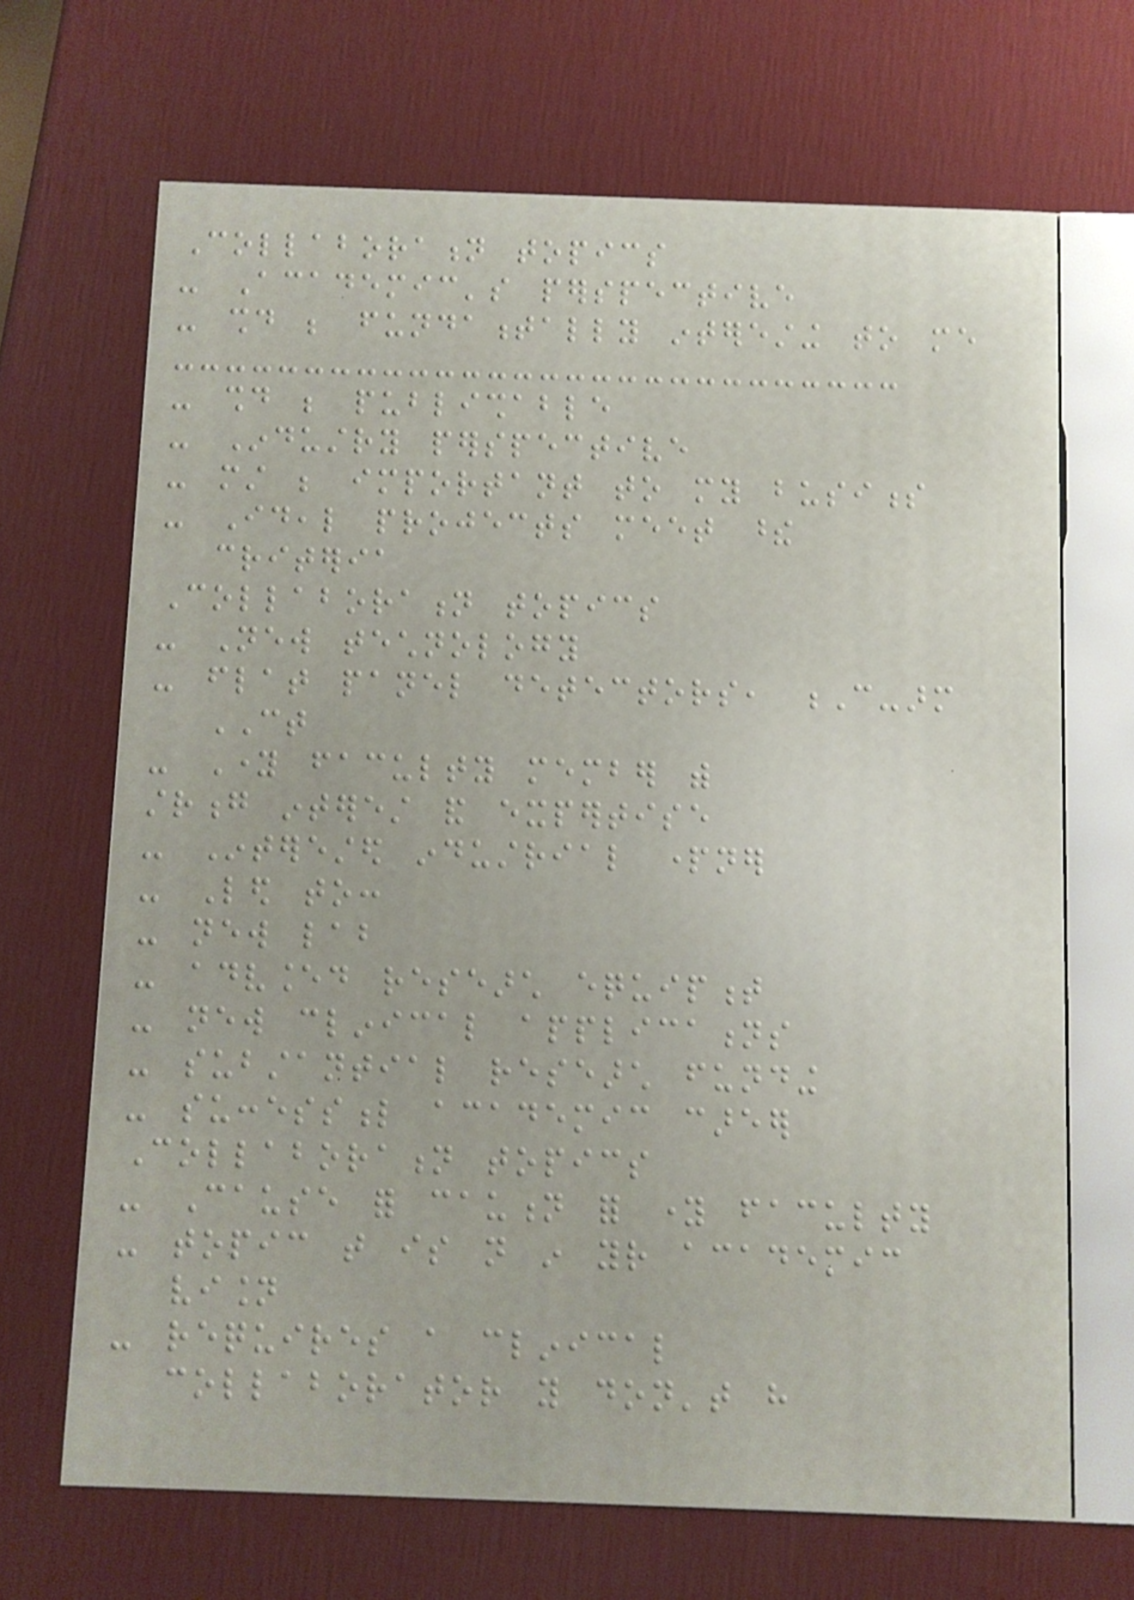Collaboration topics
- Academic's perspective
- should be fundamentally interesting to me
- should be publishable
- Industry perspective
- must be important to my business
- Ideal projects meet these
criteria
Collaboration topics
- New technology
- flat panel detectors, C-arm
CT
- Young faculty member with
strong interest and expertise
- Interested industrial partner
- Led to:
- new lab
- advanced research equipment
- new clinical applications
- substantial research funding
- successful academic career
Collaboration topics
- Cause for caution for young faculty
- topic that is not in your academic
vision
- requires a clinical
collaborator you don't have
